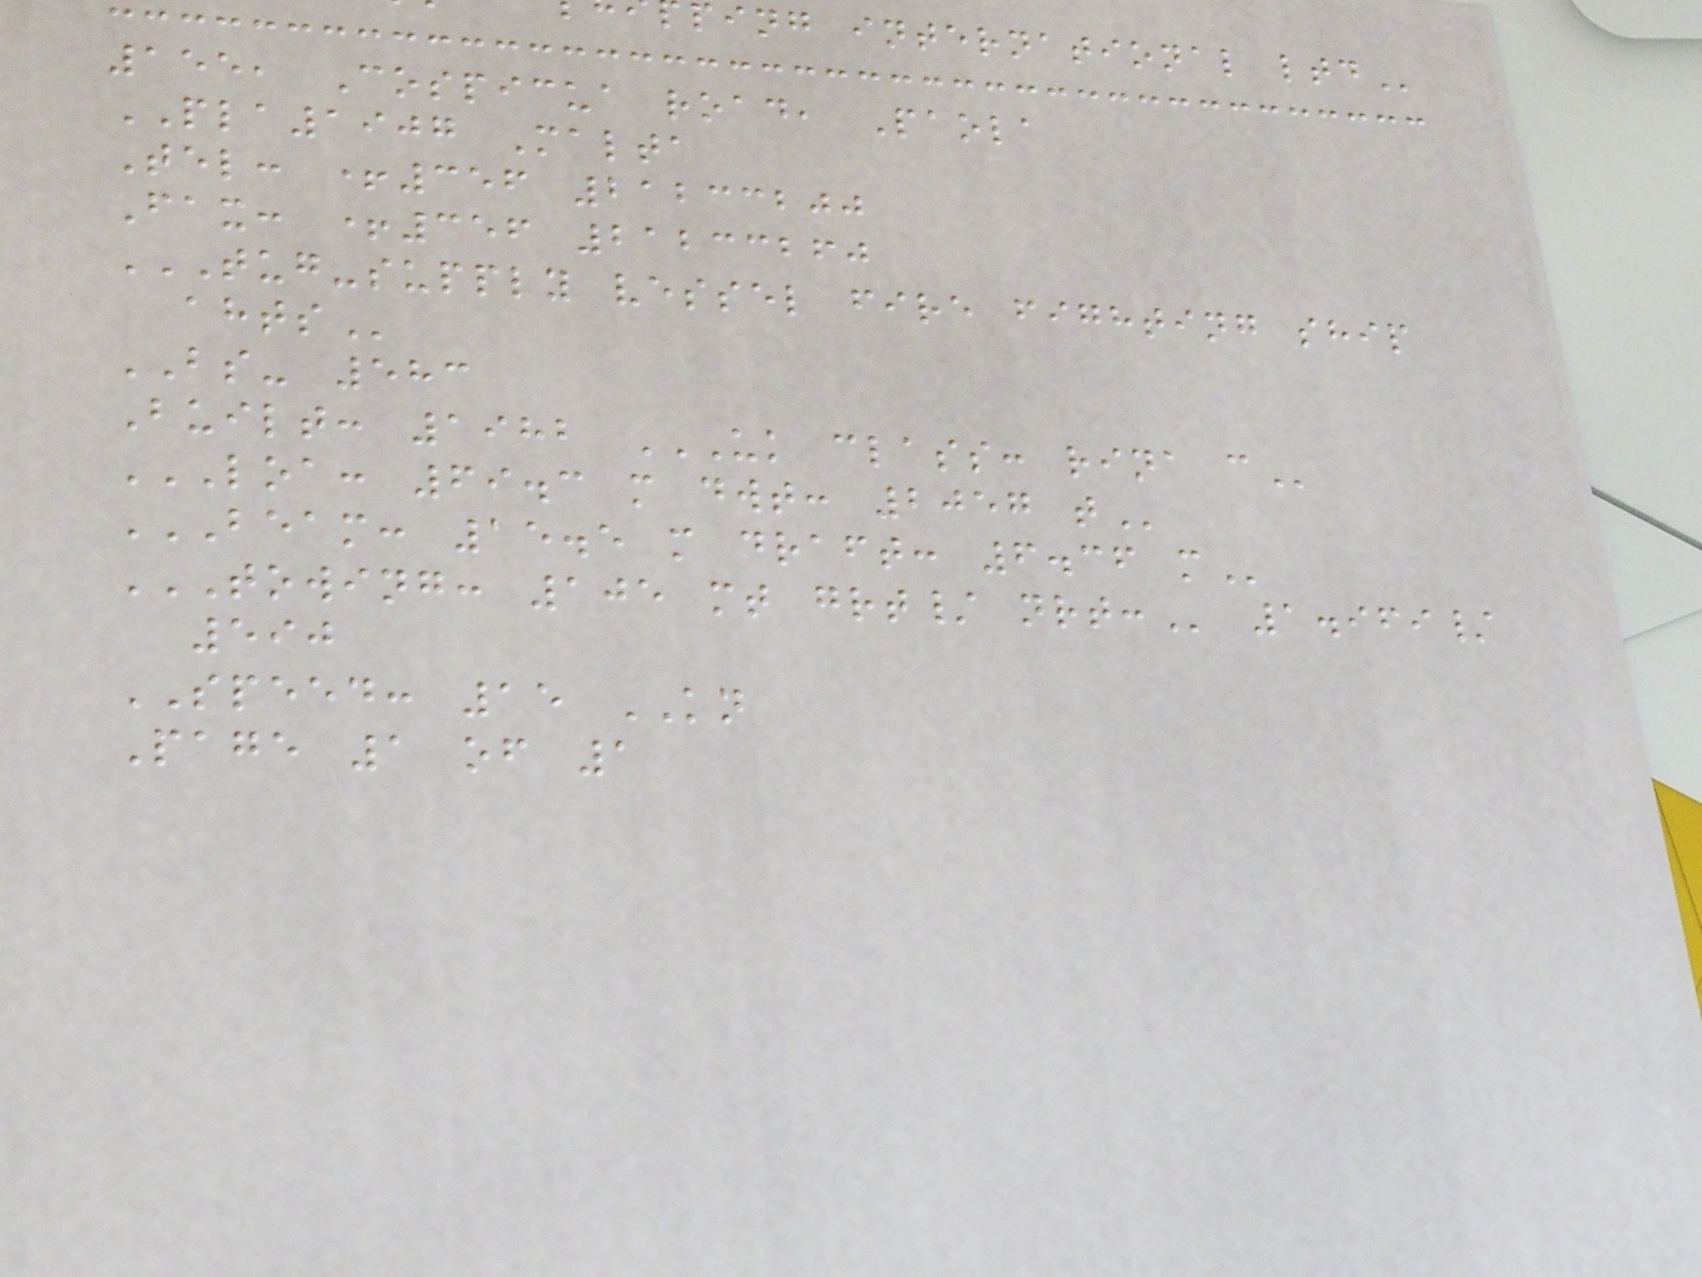ping international
155, Cospicua road, Paola
PLA1907 Malta
Tel: +356 21233200
Fax: +356 21233260
TUG-SUPPLY VESSEL FIRE FIGHTING SHIP
BS- 583
Built: 1982 UK CLASS: RINA C
LOA: 69.3 M DWT: 2057 T
BEAM: 15.5 M DRAFT: 6.36 M
TOWING: 105 MT GRT/ NRT: 1.969/
590
SPEED: 15 KN
Page 1 of 1
